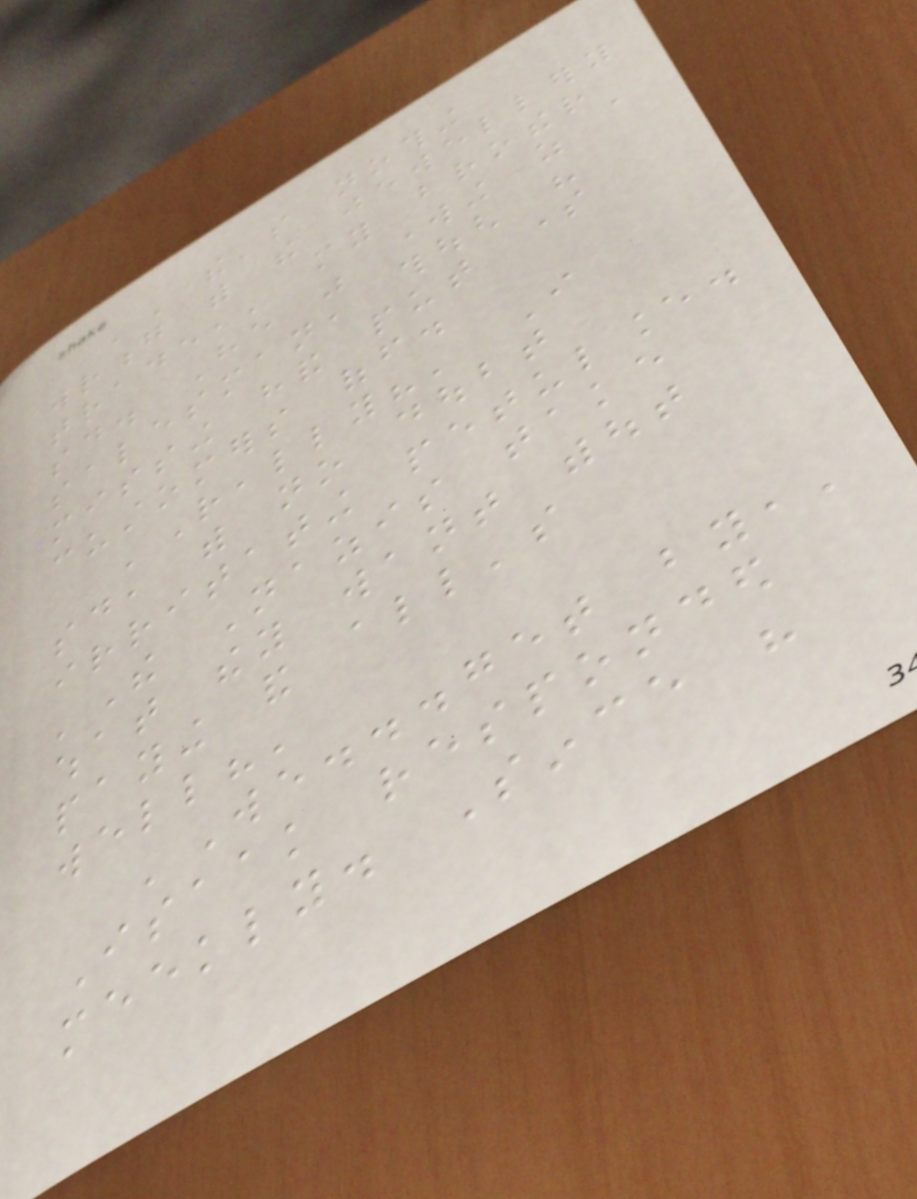'There's nothing
wrong with the jewellery
trade,' my brother
said. He was working as a
salesman, though his
missing hand put some
customers off.
'Really?' I
said, with no doubt
irritating petulance.
'The Nazis take
what they want without
paying and all's
well?'
'We...get by,'
Isaak responded
meekly. Since his
